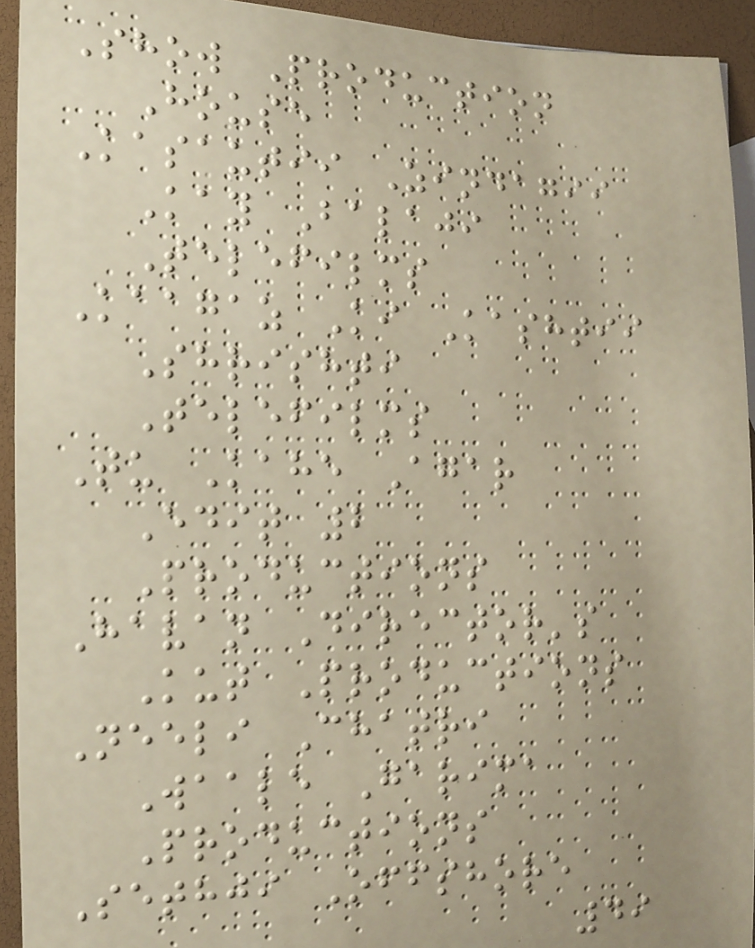Show Production
House
Kasautii Zindagii
Kay Balaji
Telefilms
Kaagaz Ki Kashtii
Shrishti
Telefilms
Tu Kahe Agar
Edit 2
Productions
Havan Director's
Kut Productions
Neeli Chatri
Waale Garima
Productions
Sethji Offshore
49
